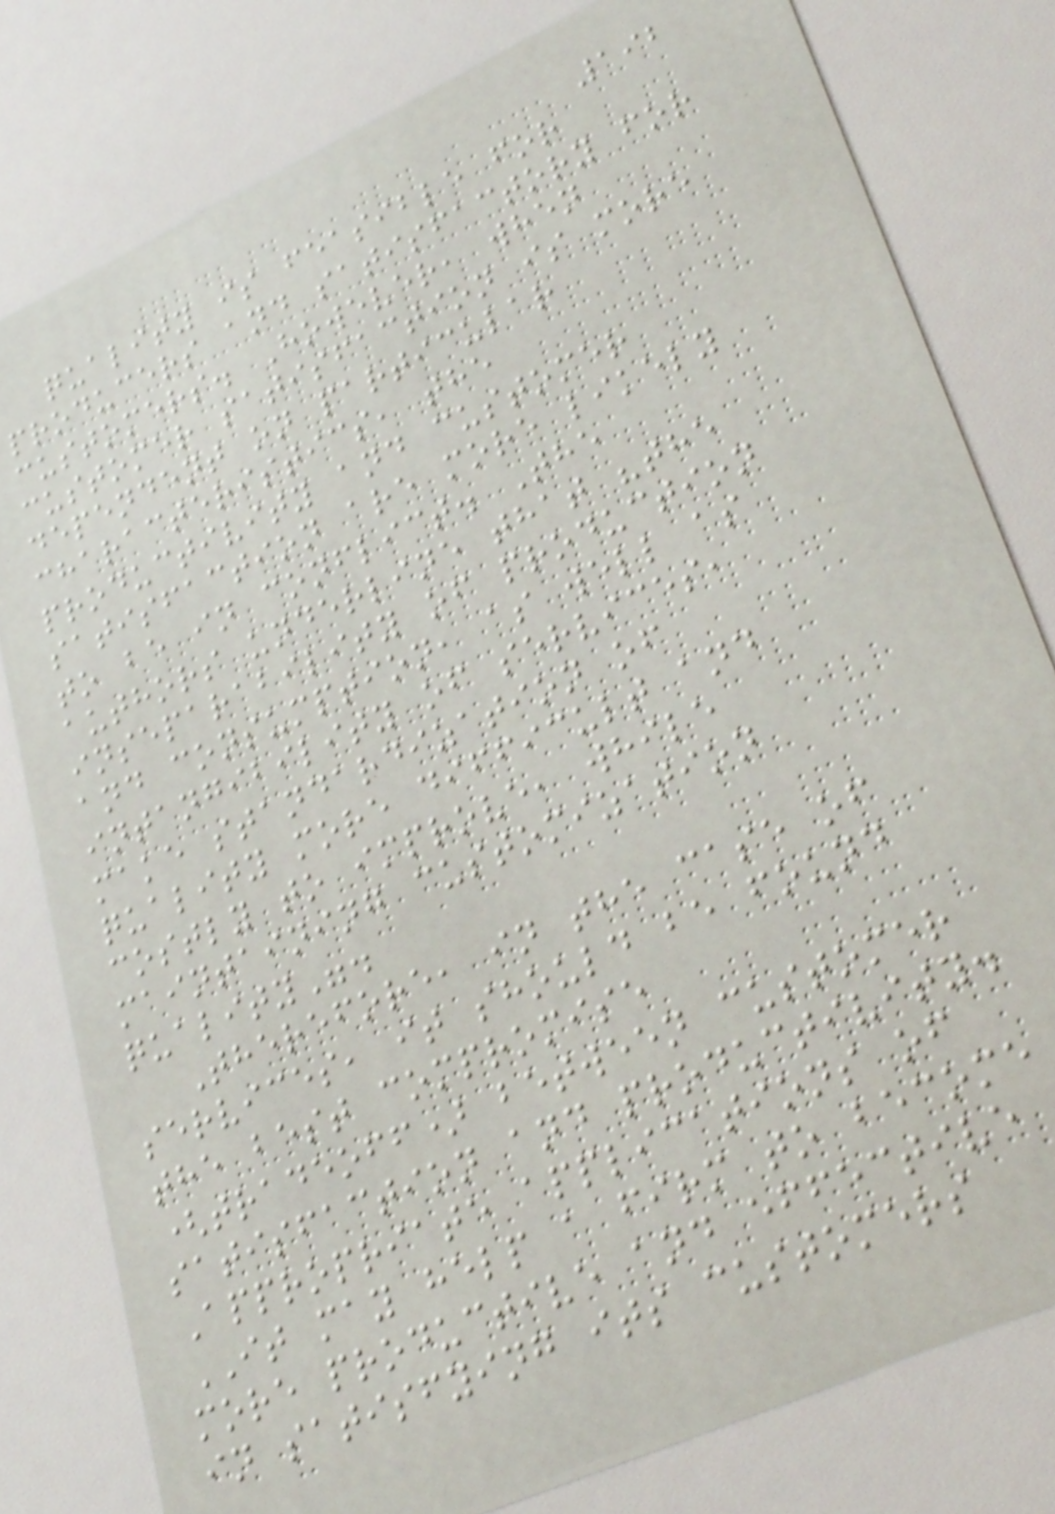192
quality is feasible for
producers and satisfactory for
customers. However, when
customer satisfaction is more
dependent on particular
characteristics, the
productivity and customer
satisfaction are more likely
to be in conflict. The
authors underline that "the
inseparability of production
and consumption, as well as
intangibility of services,
make standardization of
quality more difficult and
costly to improve, while
maintaining customization
quality".
Therefore, in the case of
services, it should be found
the best compromise
(tradeoff) between customer
satisfaction and productivity.
Appropriate applications of
IT may help a firm to become
more productive and effective
in satisfying its customers
